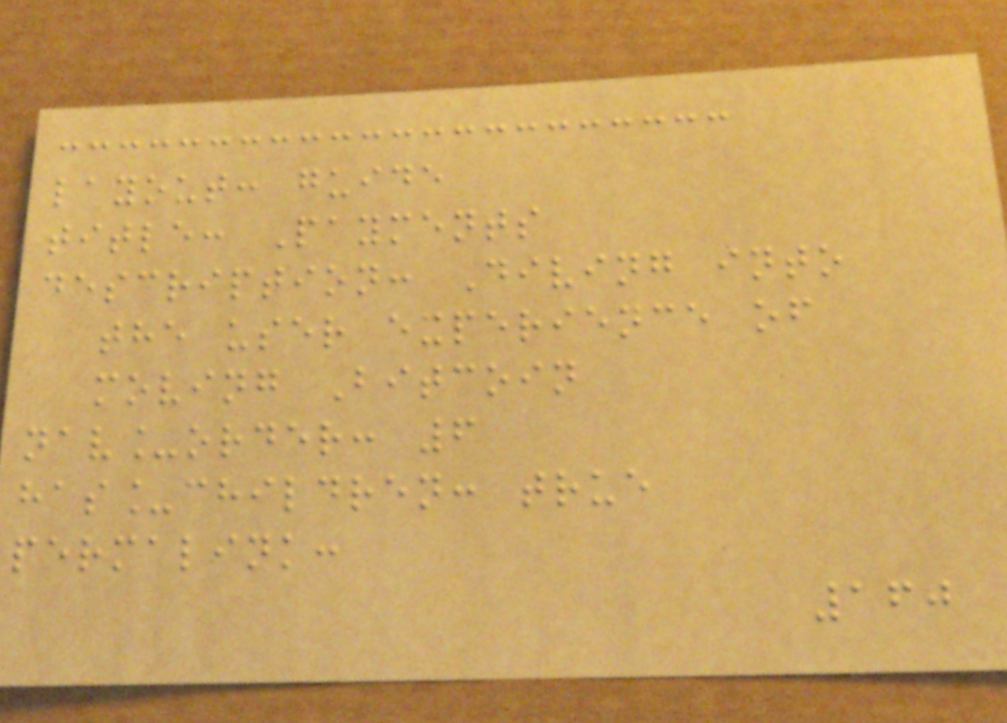layout: guide
title: Payments
description: Diving into
the user experience of
moving Bitcoin
nav_order: 6
has_children: true
permalink:
160
